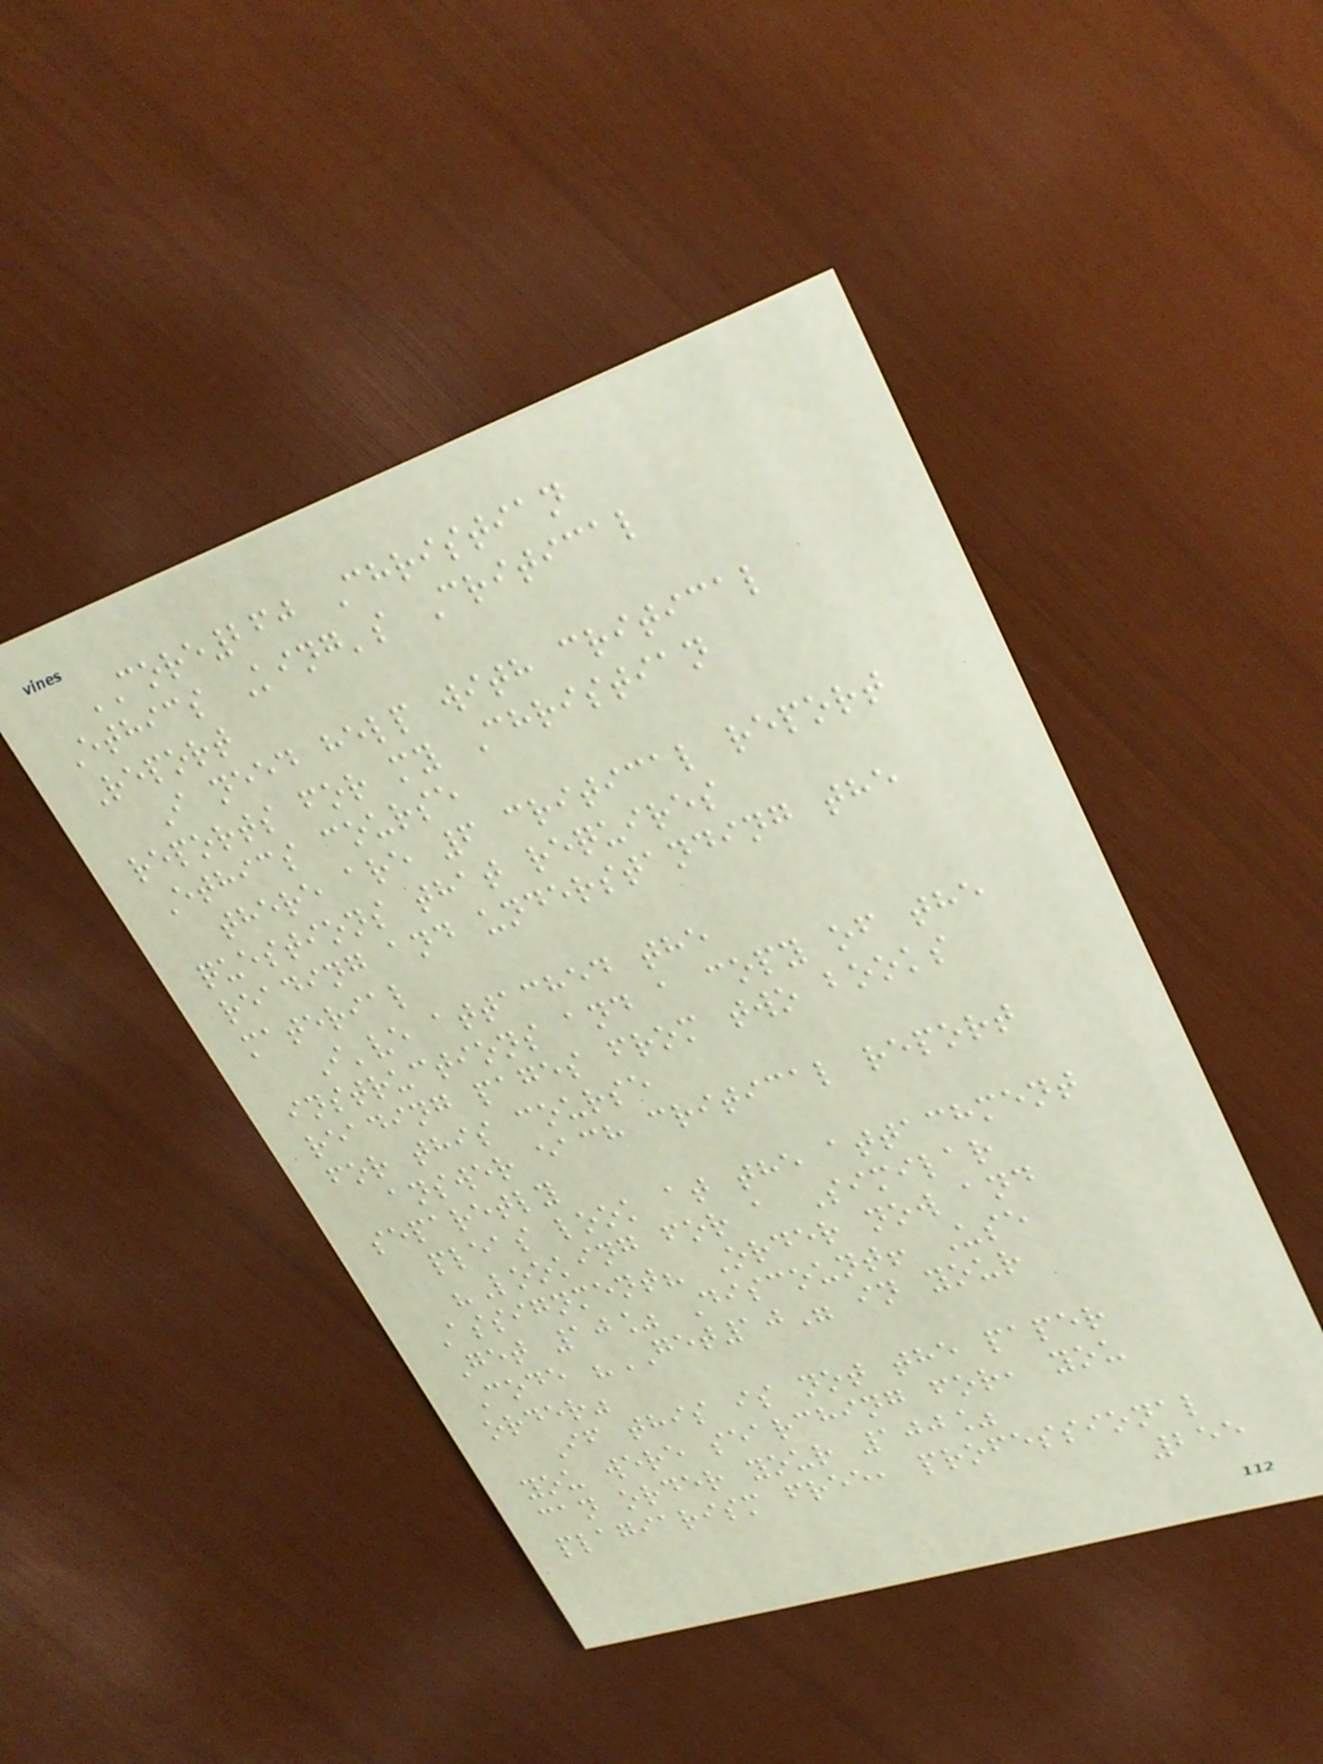CORE260 Christian
Ethics King's Critical
Report
I need help with critical
reports for my Christian
Ethics course
there are 6 critical report
questions that requires
reading and understanding the
material
I've attached the
instructions and a copy of the
reading pages from two books
for this course
answer each critical report
separetly
pleas look at the attachment
"Looking for a Similar
Assignment? Order now and
Get 10% Discount! Use
Code "GET10" in your
order"
If this is not the paper
you were searching for, you
can order your 100%
plagiarism free, professional
255
